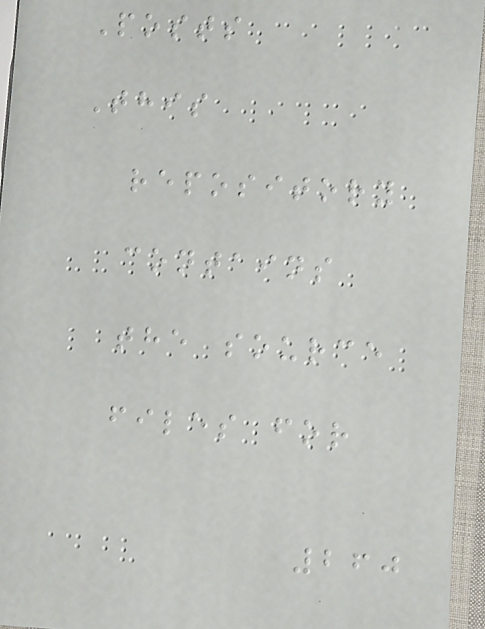Posts
This
repository
contains
the source
files for
260
